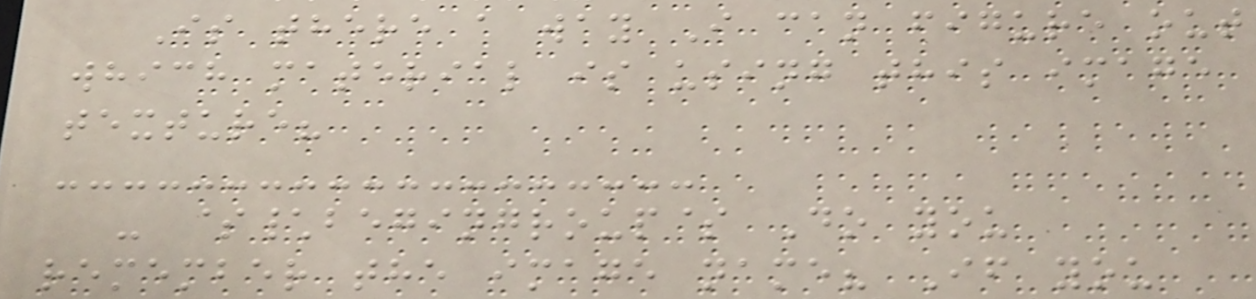Is there a way I can figure out
which material is using this image
texture?
- $\begingroup$ Do you
remember the image name? If you
